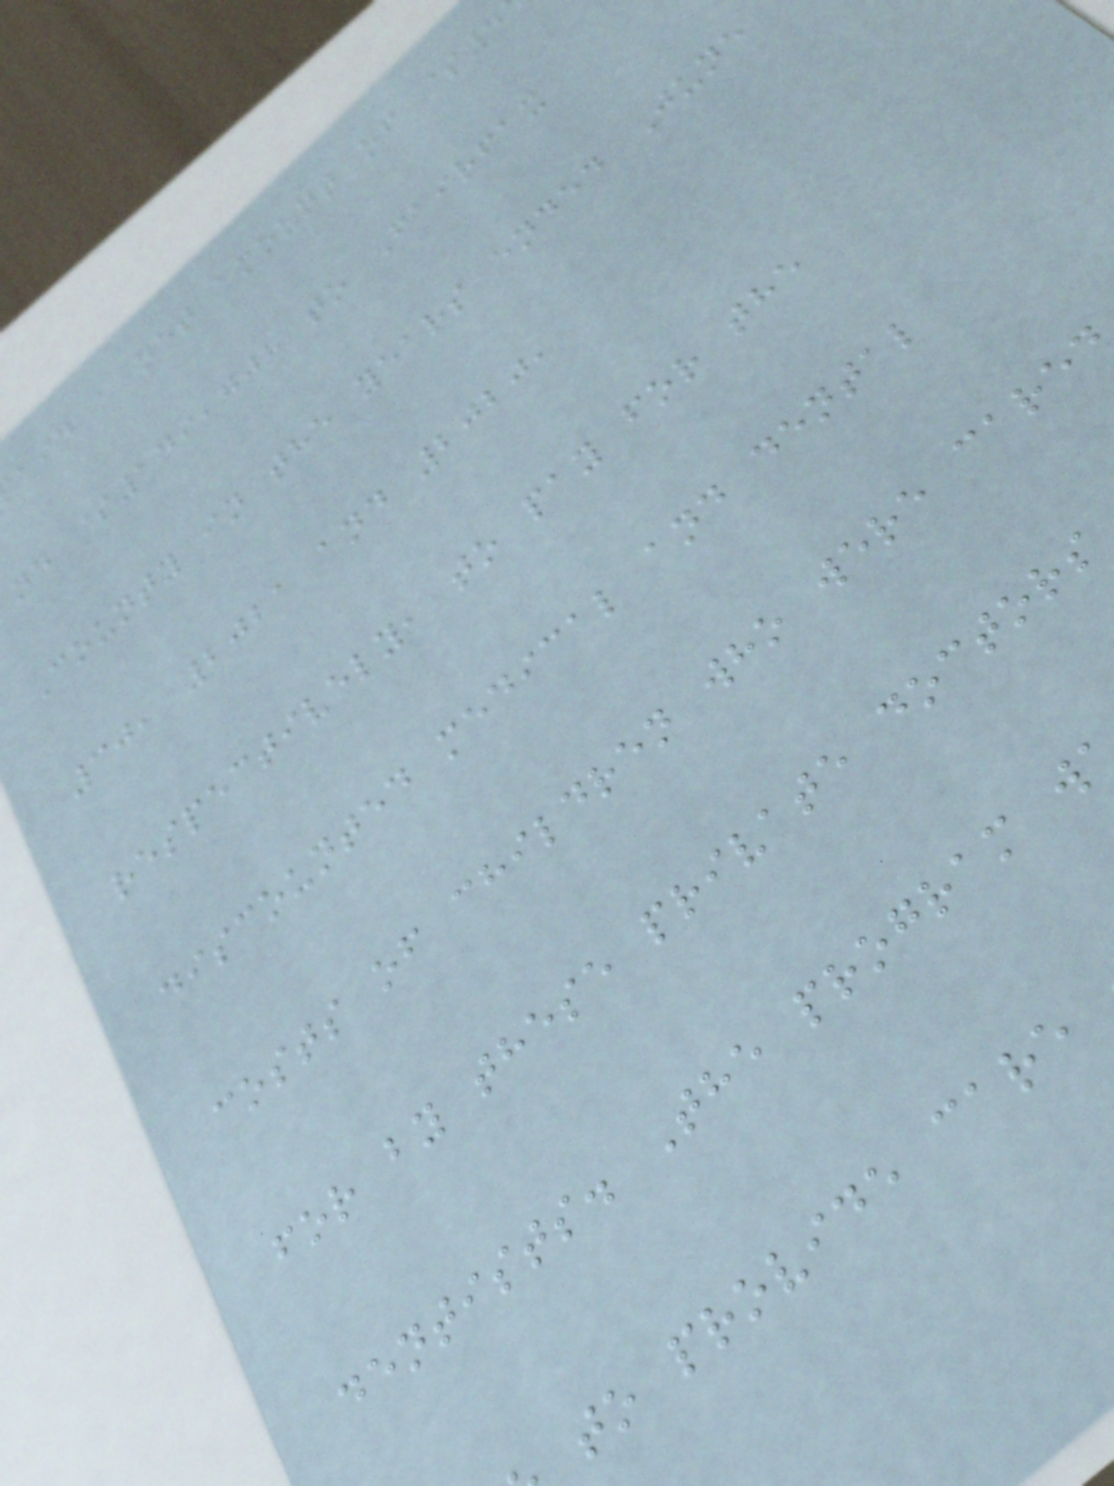aid a net amount of $4
nd $149,708 to Fairfax
County in the years ended June
30, 2021 and 2020,
respectively, to pay for the
discounted medical and dental
costs of children who were cared
for by these private doctors
dentists. The program w
to provide care
